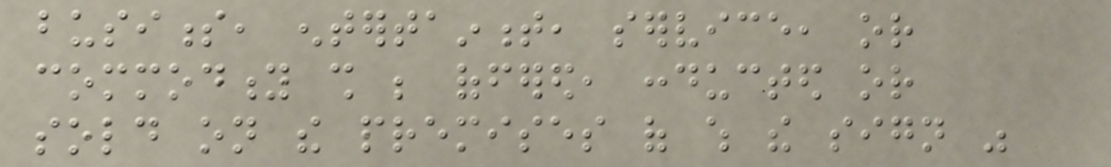business, entertainment, service, or
commodity shall be offered, conducted or
sold on the premises of which the sign was
